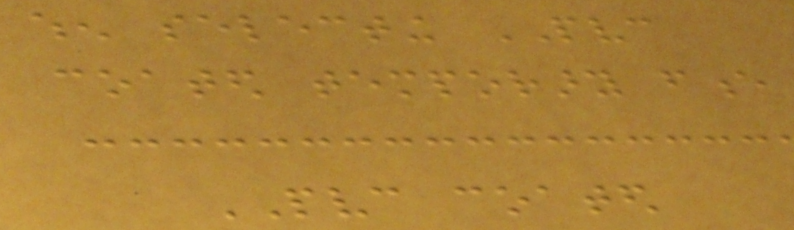when selecting PVC
coated temporary fence
PVC coated
